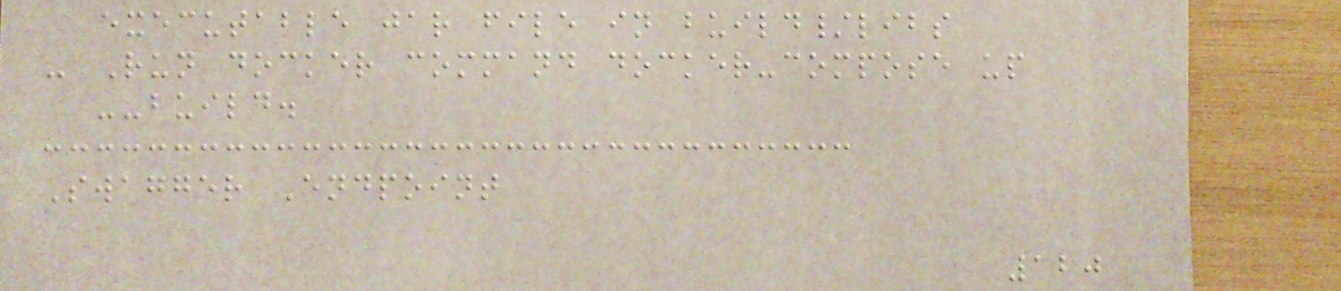executable jar file in build/libs
- Run docker command docker-compose up
--build.
Swagger Endpoint
120
